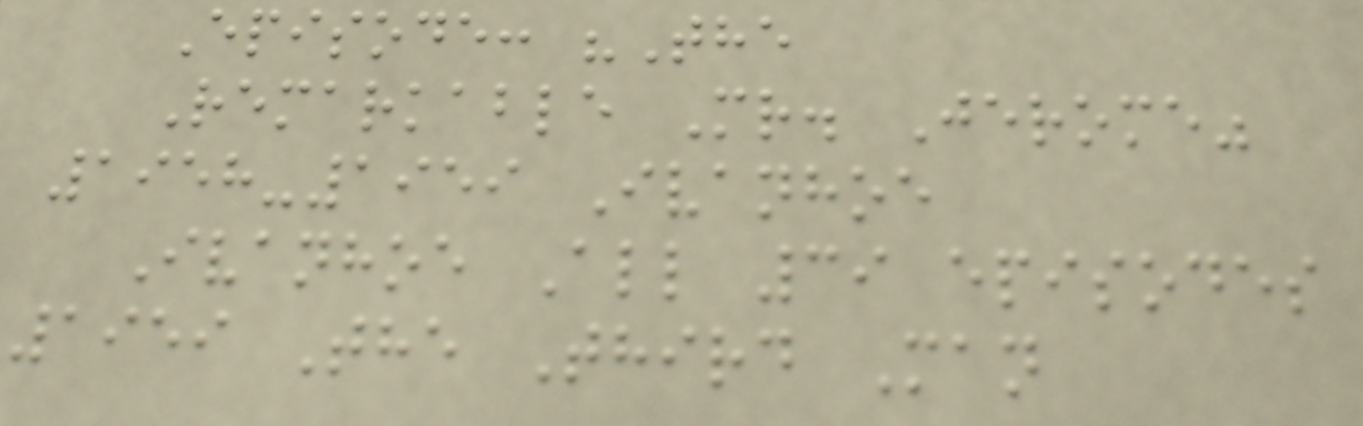Episode: "The
Remarkable Mr. Jerome"
1958-1959 Ivanhoe
Ivanhoe All 39 episodes
1959 The Third Man
